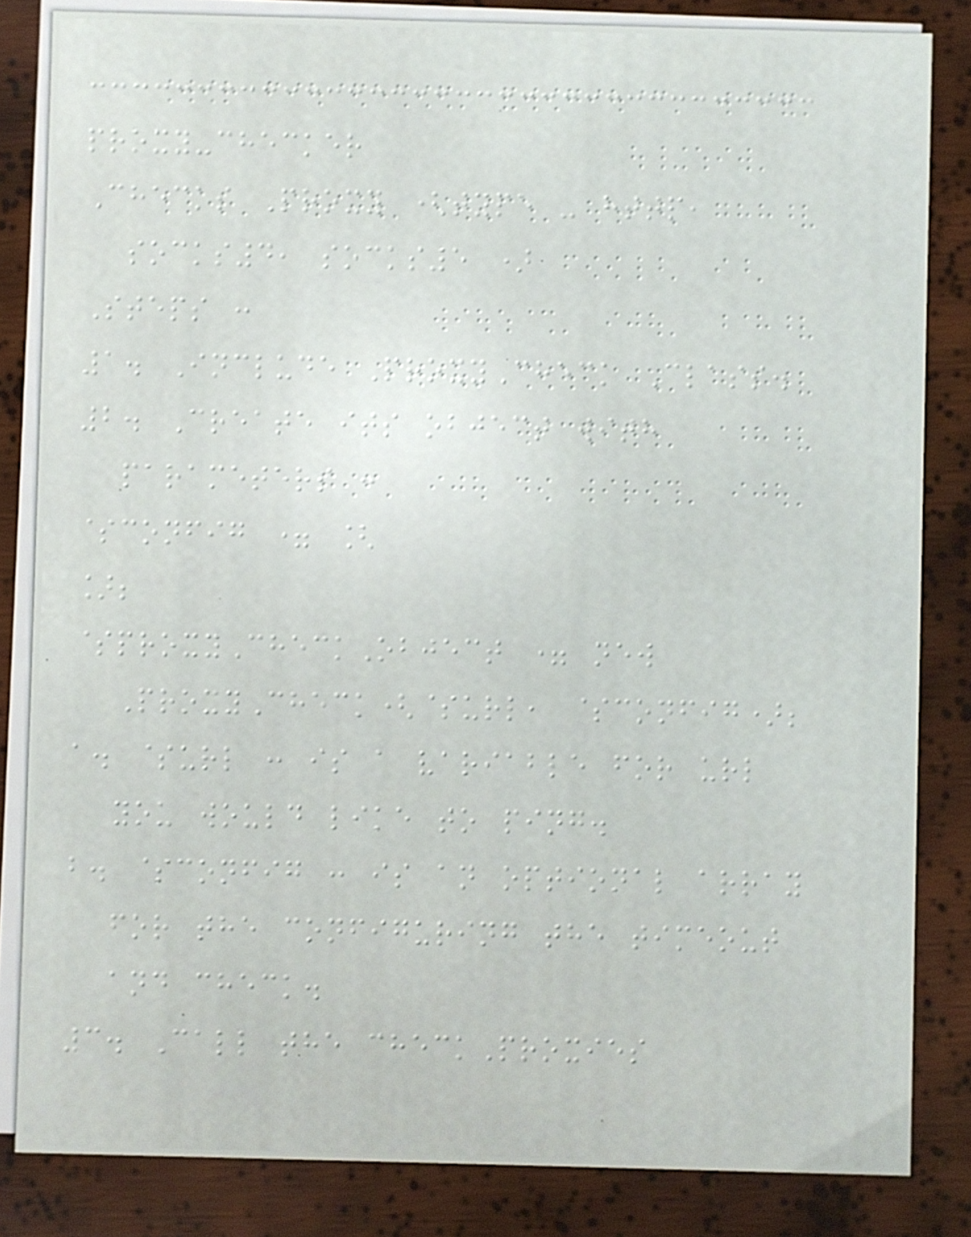proxy-checker
Checks Proxy (type - http,
socks4, socks5 )
Steps :
1. Include ProxyCheck Class.
2. Create its object with
parameters :
$config = [
];
$proxyCheckObject = new
ProxyCheck($url, $config);
a. $url : is a variable for url
you would like to ping.
b. $config : is an optional array
for the configuring the timeout
and check.
3. Call the checkProxies
